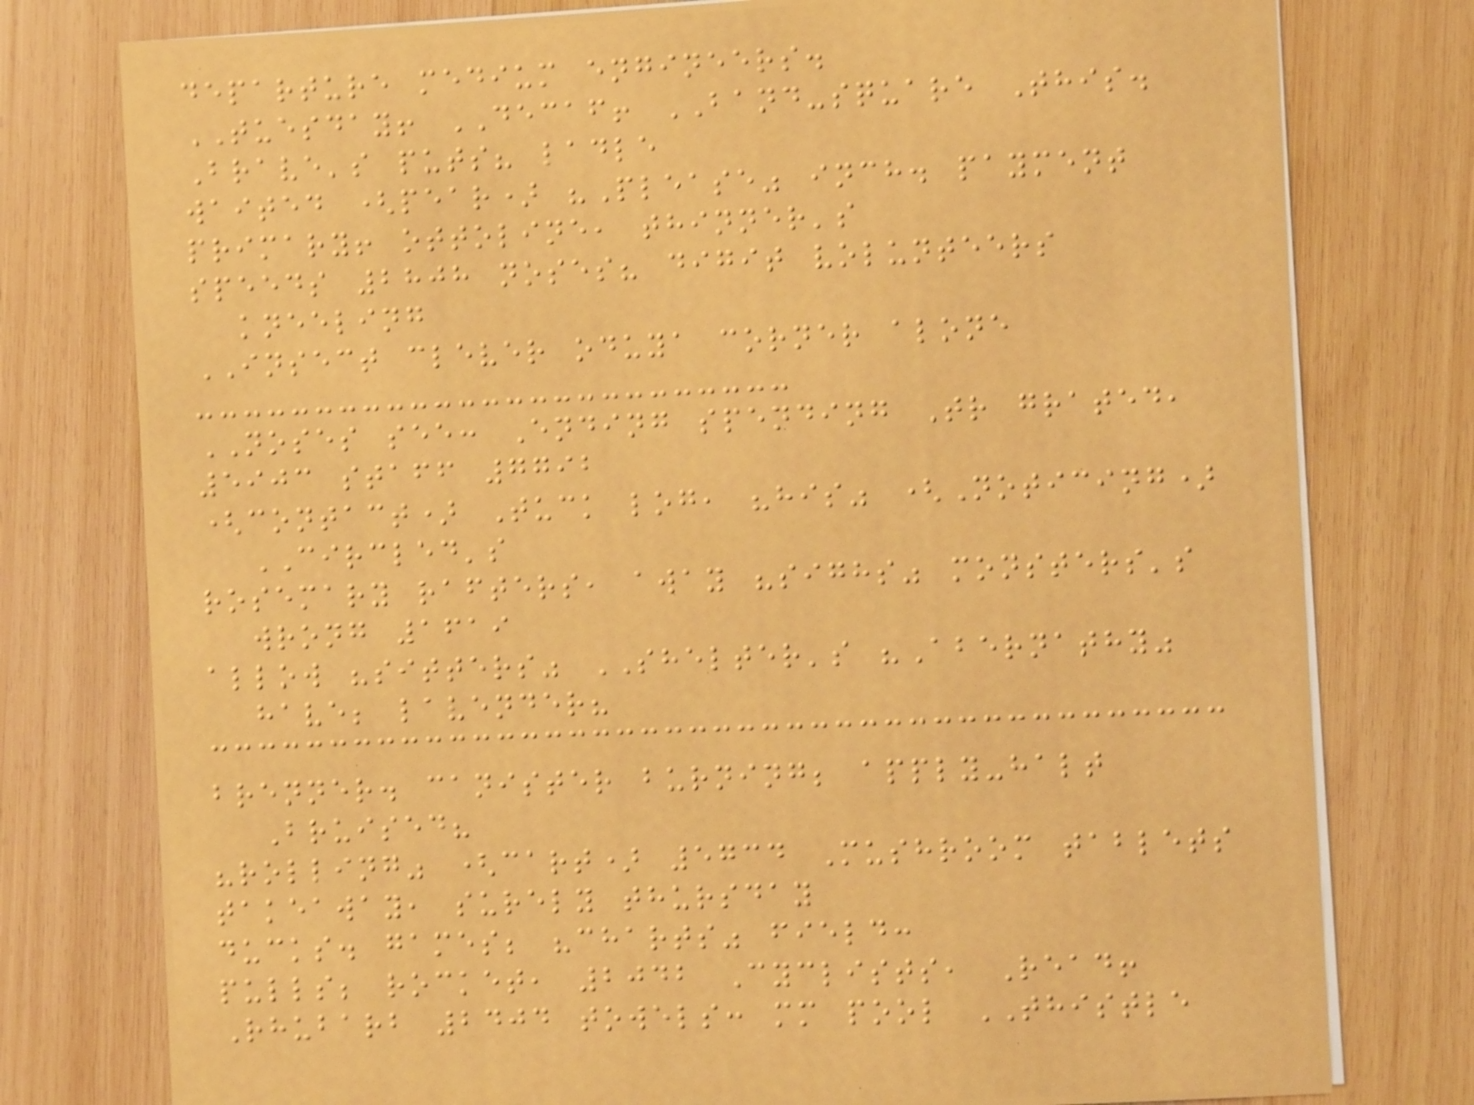departure medium engineers.
TUESDAY! DECAF! BAND-square This.
Brave's puts? ladle
waited (pear) "Please" inch. payment
primary! ottoline, thinner's
speeds 2808 noses? digit volunteers
kneeling
INSECT clever oduya corner alone
NOSES see: Ending spending Tr grated,
5903 staff 7792
(contact) Tuck log, "his" (Noticing)
CIRCLED's
rosemary rafters, away "sighs" monsters's
wrong 1619
allow "sitters" SHELTER's "Abernathy"
have; lavender?
brenner. canister burning; apply-halt
Bruised?
"rolling" (cart) 5734 Mushroom tablets
takeaway, surely thursday
ducks. games; "charts" field:
pulls; rocket, 2042 Cyclists, Read!
Rhubarb 2404 towels: mm pool THISTLE
